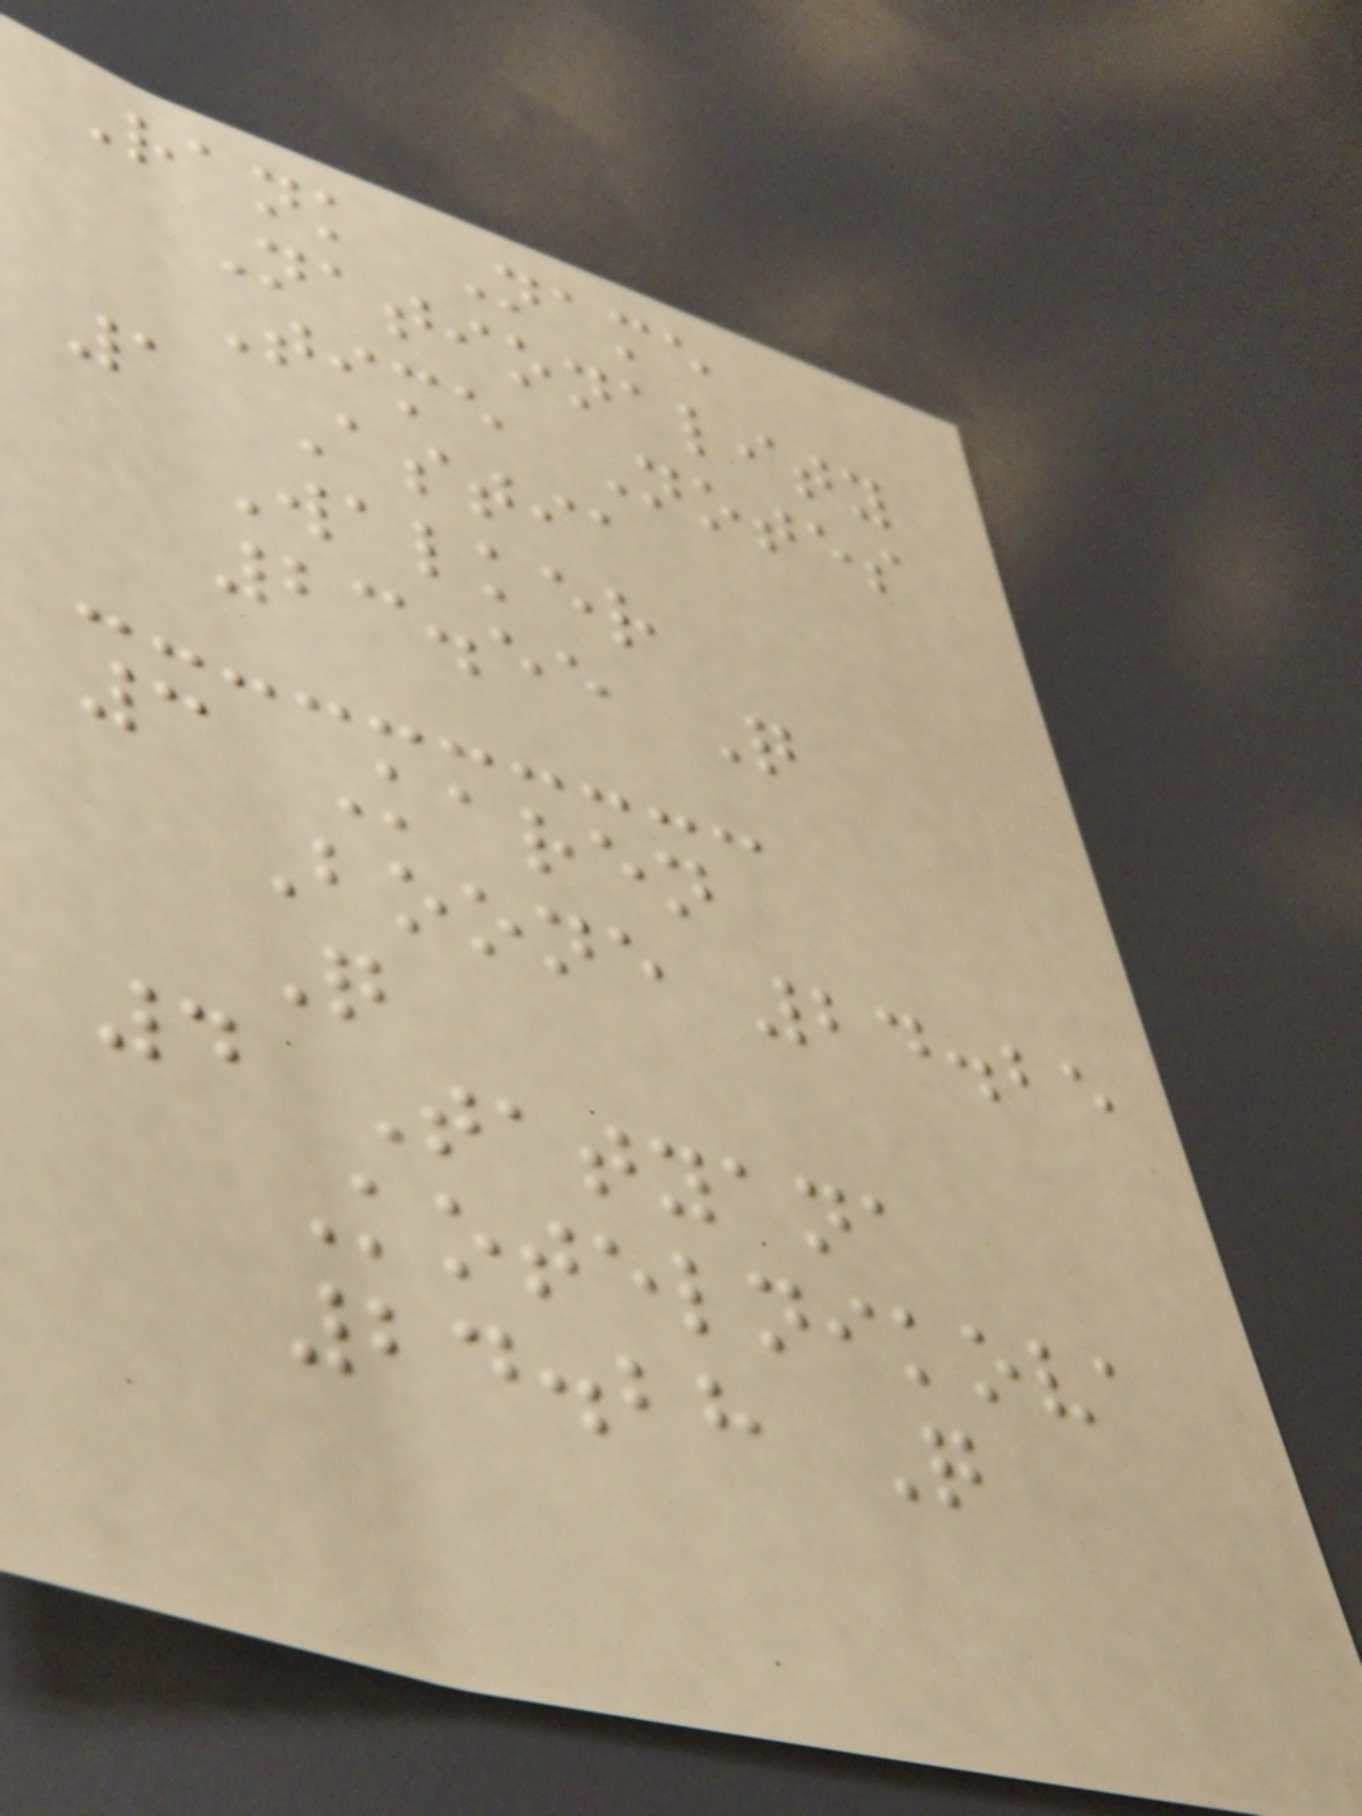Rank Name
Nationality
Time Notes
1 Astia
Walker
23.55 Q
3 Karen
Boone 24.25
Q
4 Tatyana
Kotelnikova
24.28 Q
